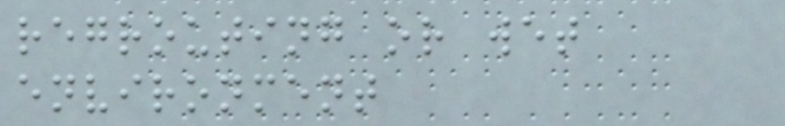regrouting or wet
environment
